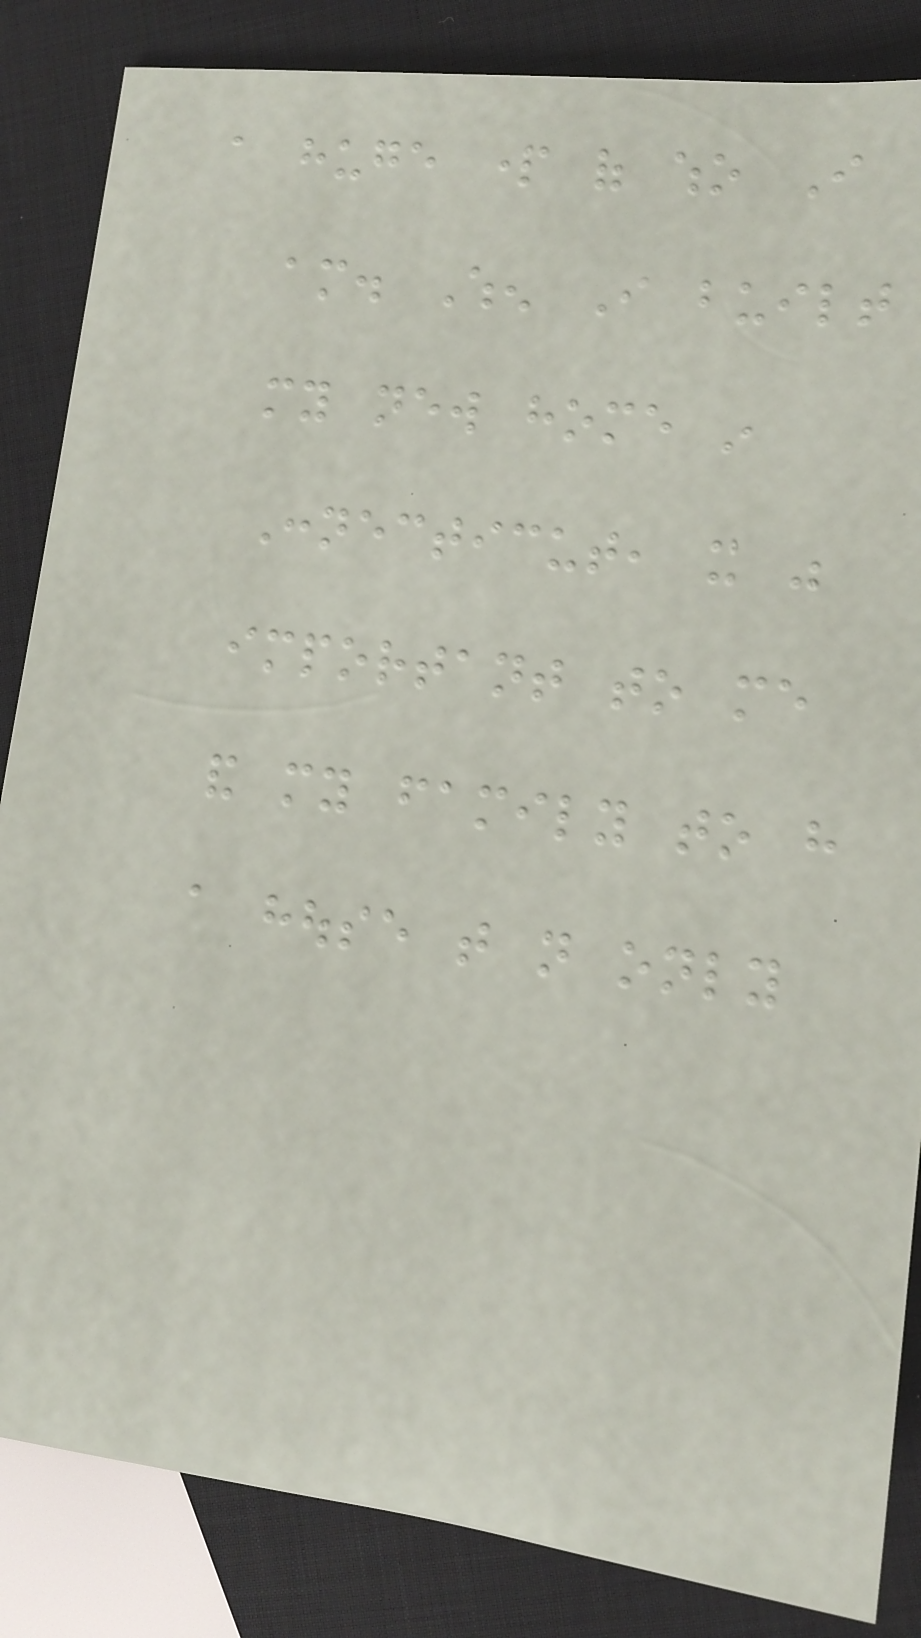a huge part of who I
am. When I built
my new home in
Connecticut, it was
important to me
and my family to have
a house that not only
